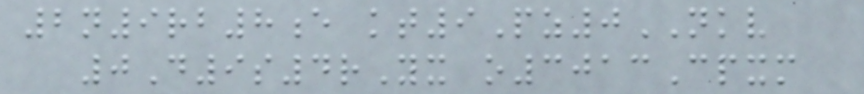2n9rb8e kt9Pz0NKV
0D9s4rYx o3013Cpxm
